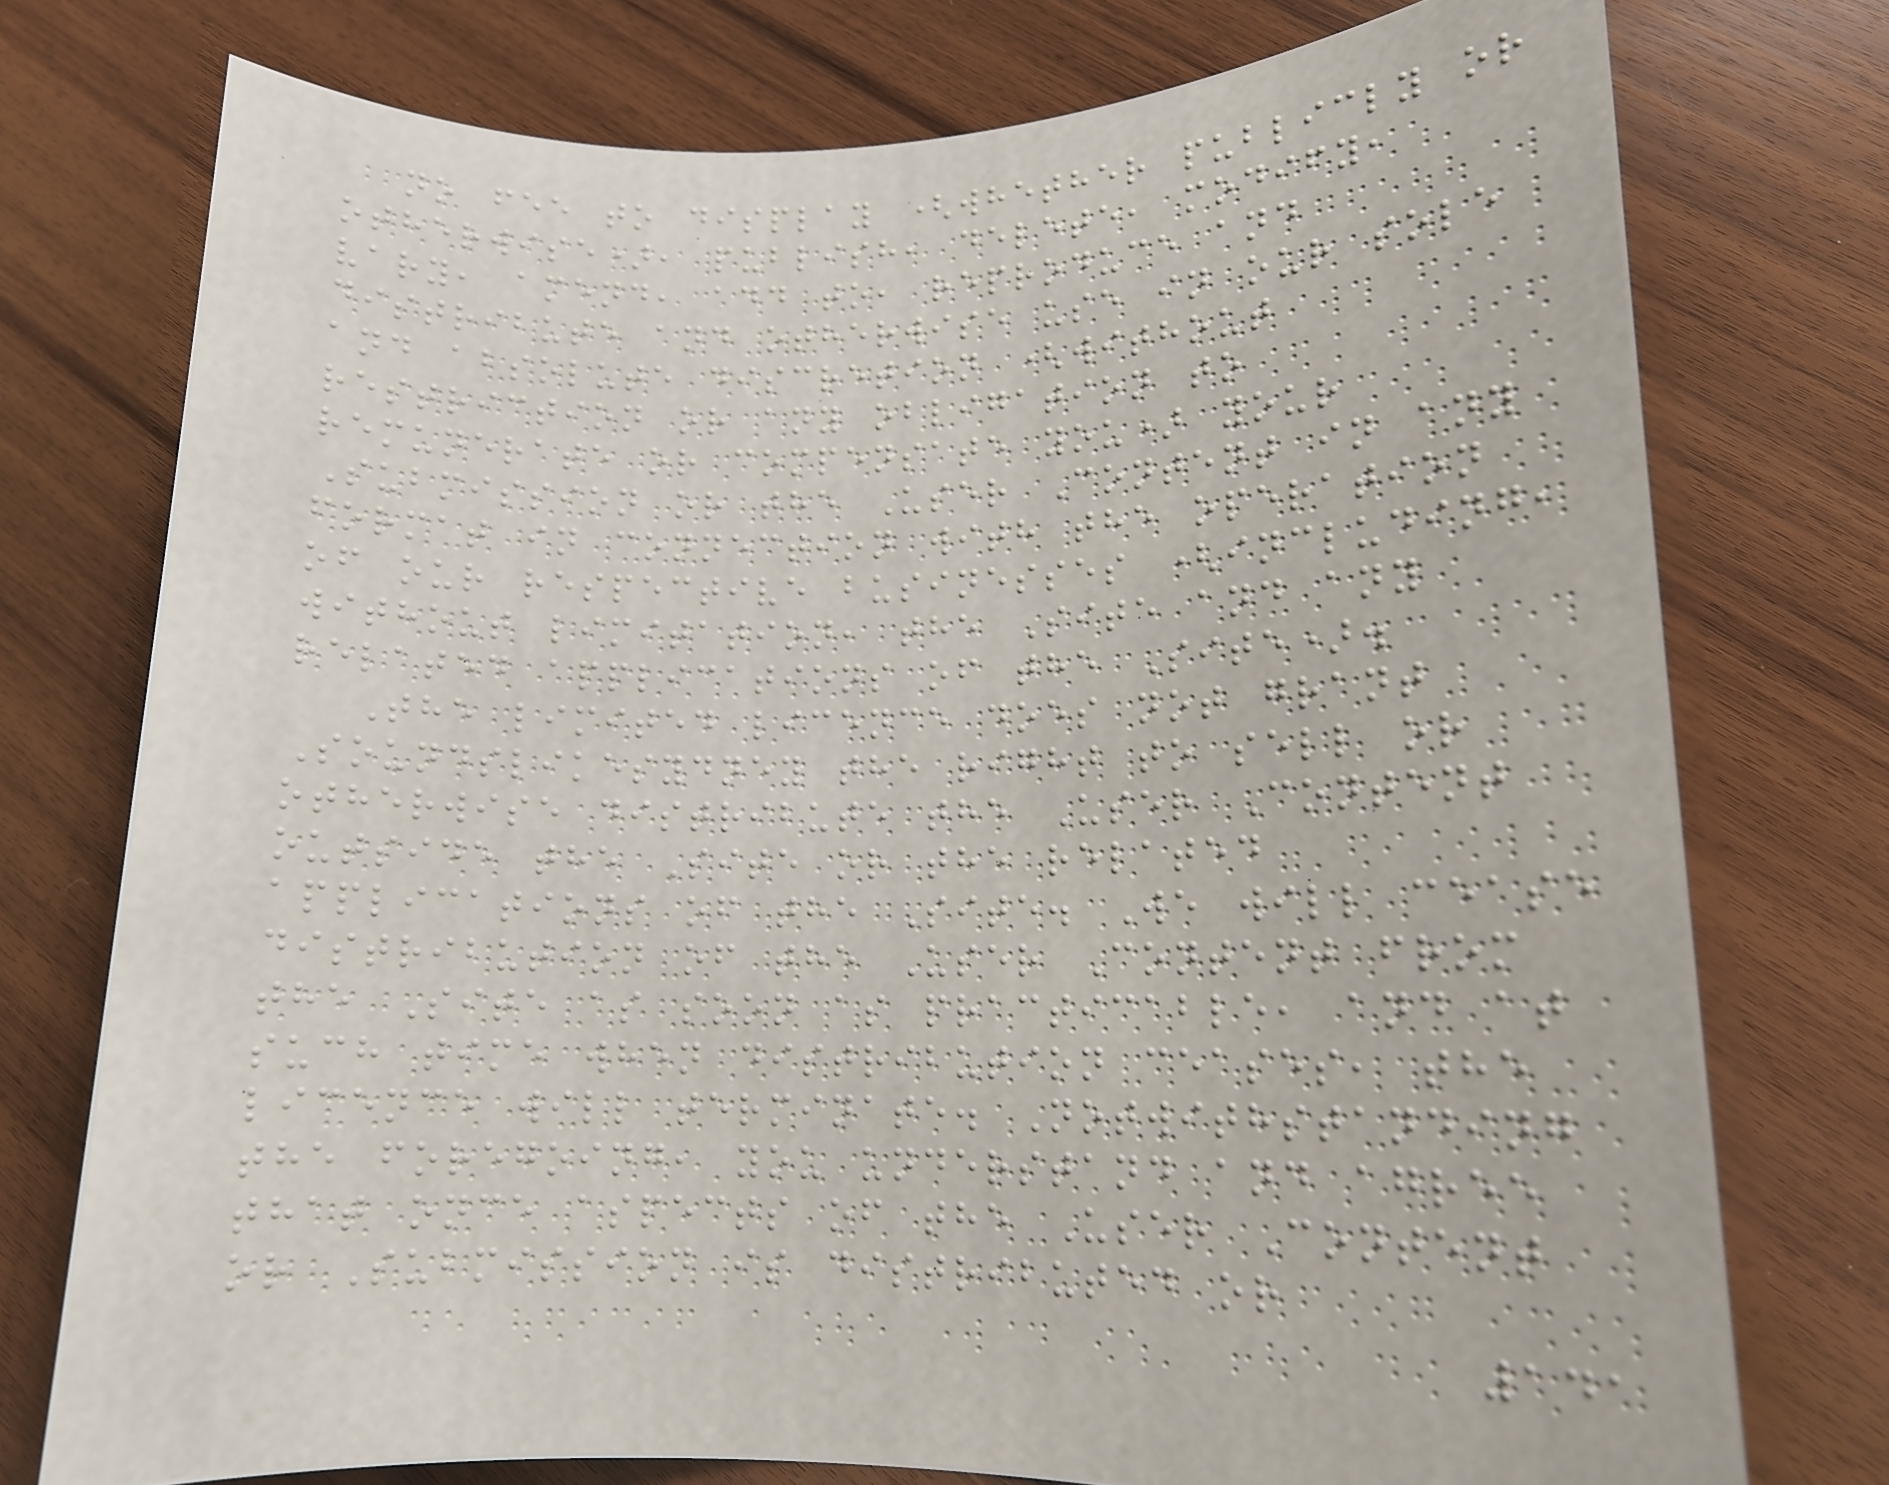no fee to display (whether publicly or
otherwise), publish, delete, modify,
vary, amend, add to, reproduce and
distribute and otherwise use in our sole
and absolute discretion (without
restriction or any obligation to
remunerate or compensate you) your
Submission or the User Content in any
format in connection with the operation
of our respective businesses (including,
without limitation, the Site and any
related applications of the Site).
The limited licence does not grant
Soundslikesydney the right to sell or
otherwise distribute the User Content
outside the Site or the related
applications of the Site. We will cease
distribution of the User Content from
the Site as soon as practicable, and at
such time when distribution ceases, the
licence will terminate. Notwithstanding
the foregoing, you understand and agree
that once aspects of the User Content
or Submission is distributed or
141
